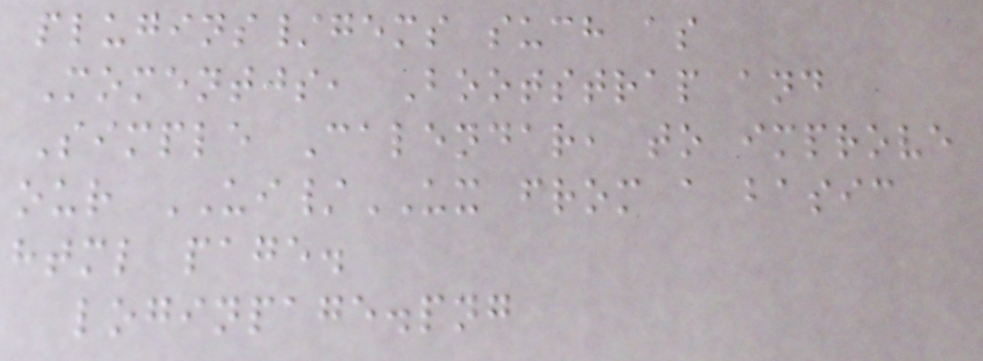plugins/gems such as
Momentjs, Bootstrap and
Simple Calendar, to improve
our UI/UX from a basic
html page.
loginpage.png
